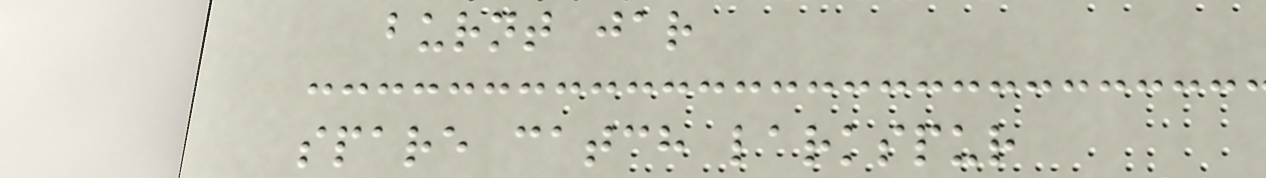burnt jar
spare catch larkspur
